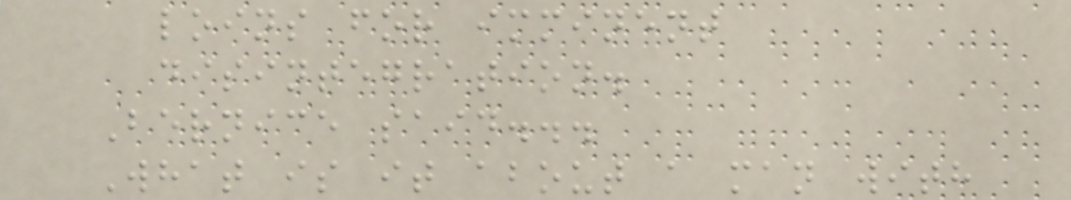loins for imminent
disintegration.
Bernice said...
What is it about a man with
